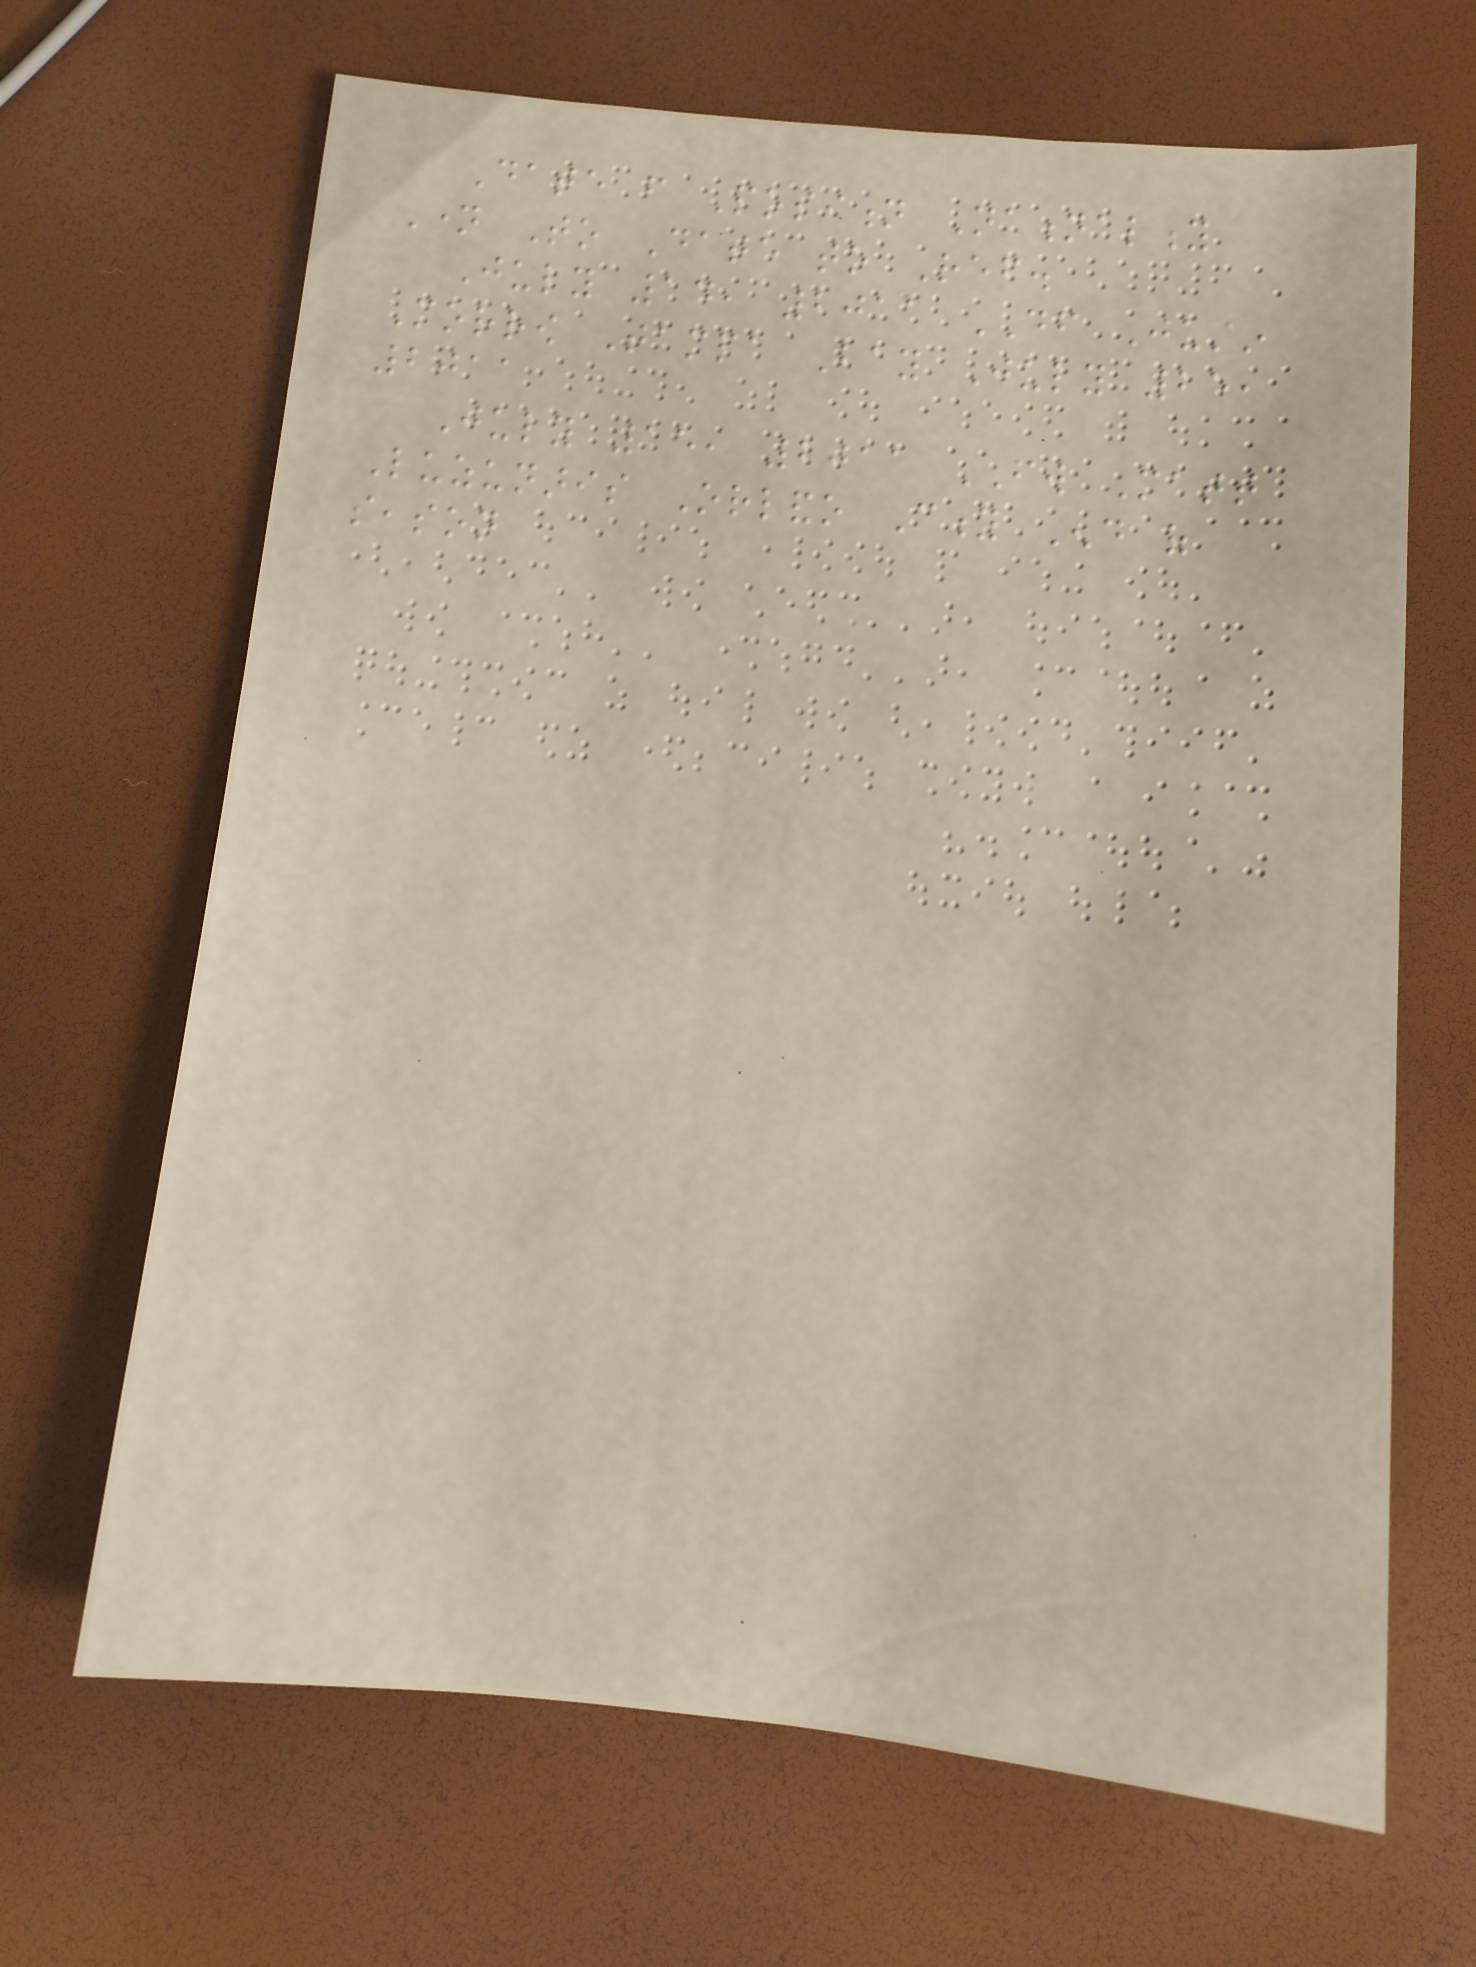Date from Position Nationality
Name To Date to Ref.
July 14, 2011 DF Justin
Morrow Tampa Bay July 25,
2011
July 15, 2011 FW Matt
Luzunaris Orlando City End of
season
